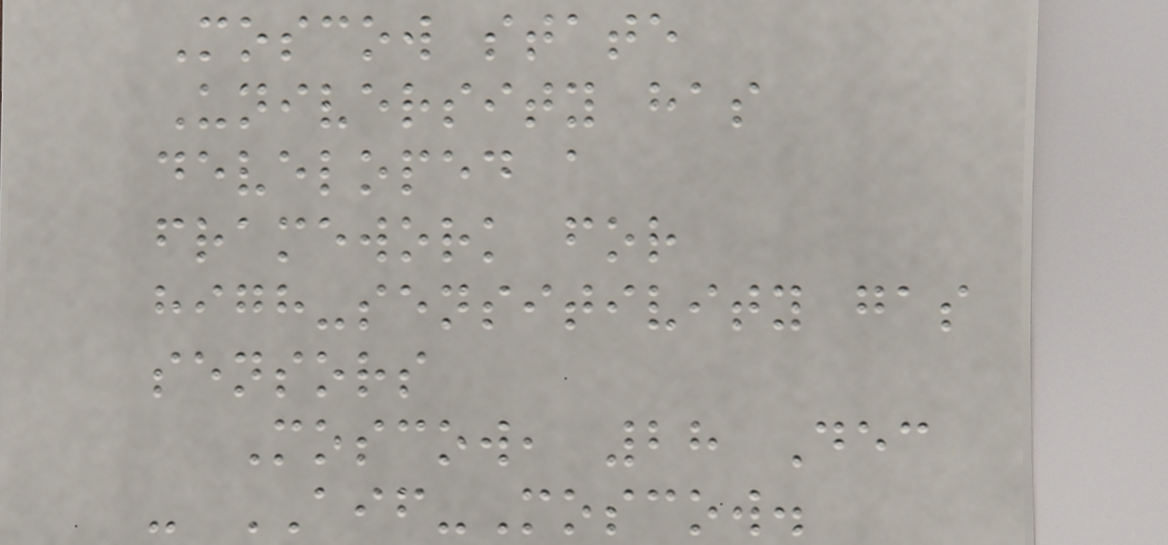Moscow state
University has
developed a
framework for
high-sensitivity gas
sensors
Moscow, 28 Dec
- AIF-Moscow.
